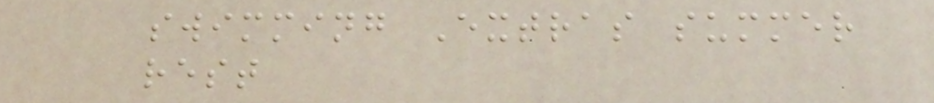swimming Extras summer
rest
